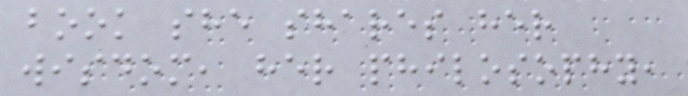book she shares her
wisdom, her philosophy,
